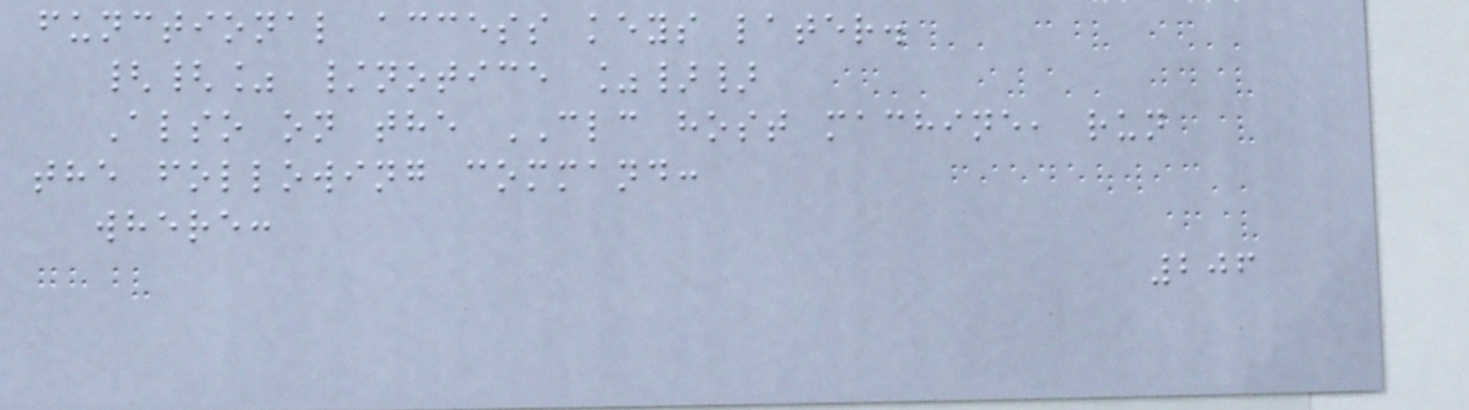functional access keys later.
{{% /notice %}}
Also on the CLC host machine, run
the following command:
where:
206
